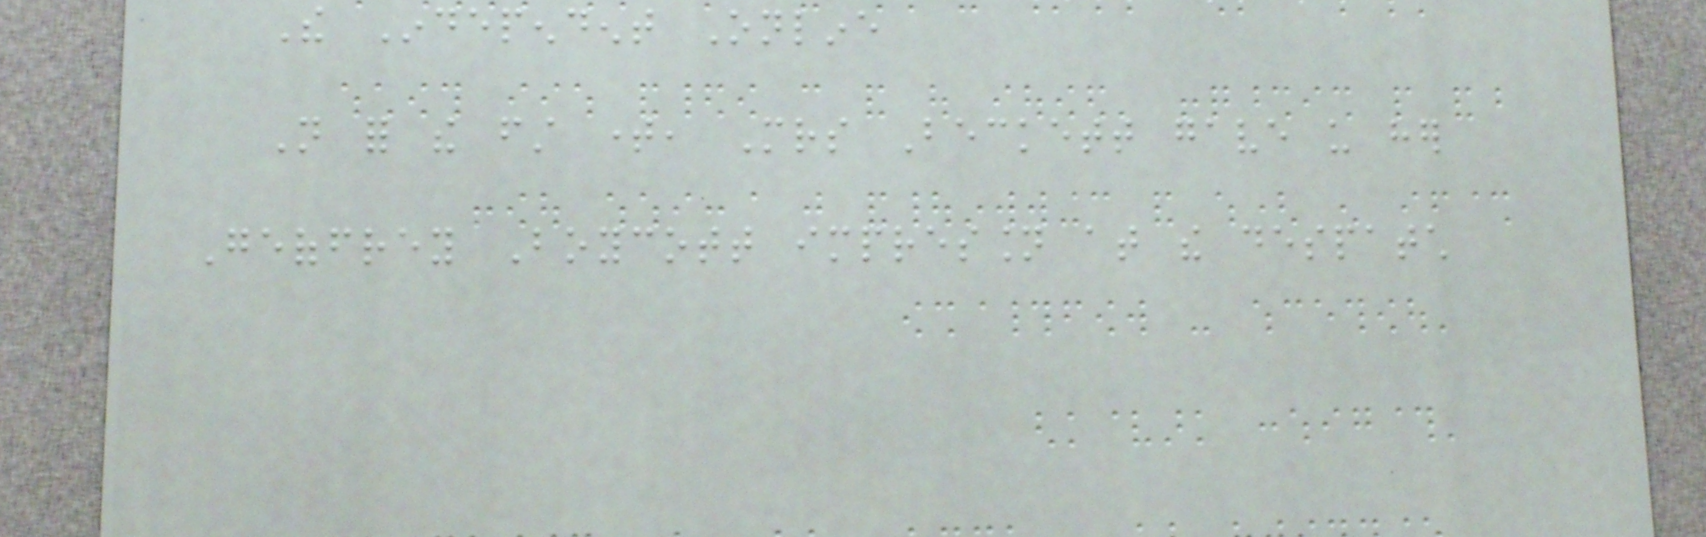The Independent Online
Not for the first time, Mrs Beckett gave us her
Geoffrey Boycott impression at the despatch
